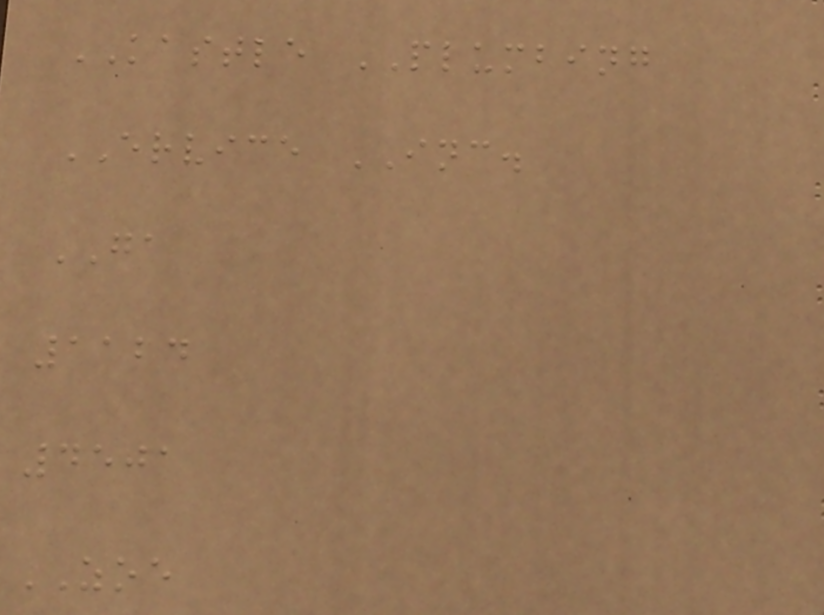KASTLE PLUMBING
ERVICE INC.
GA
1124
4501
ZOE
